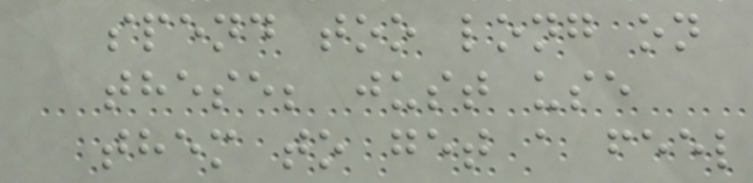spend too long on
these; just use
them to get a feel
